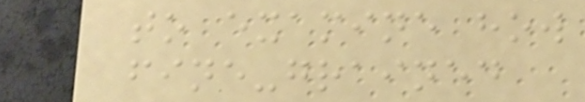to examine how
fine-grained
